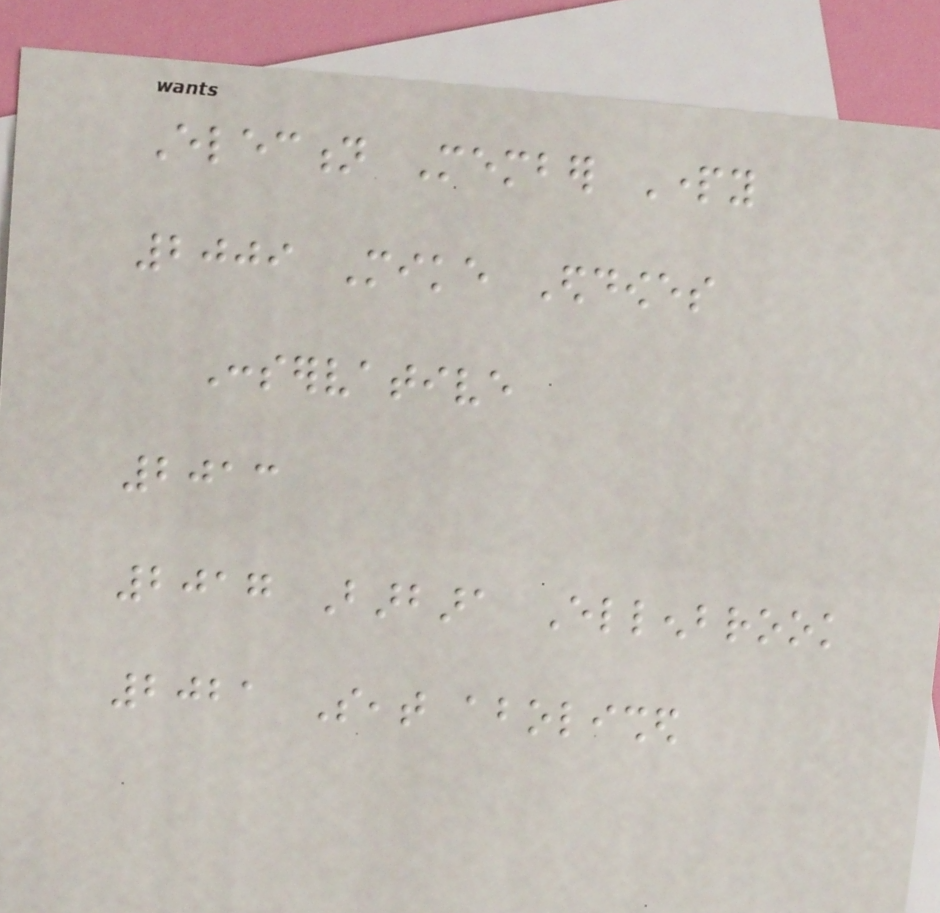Election Member Party
2009 Mike Eddowes
Conservative
2013
2017 Barbara Ellenbrook
2021 Seat abolished
